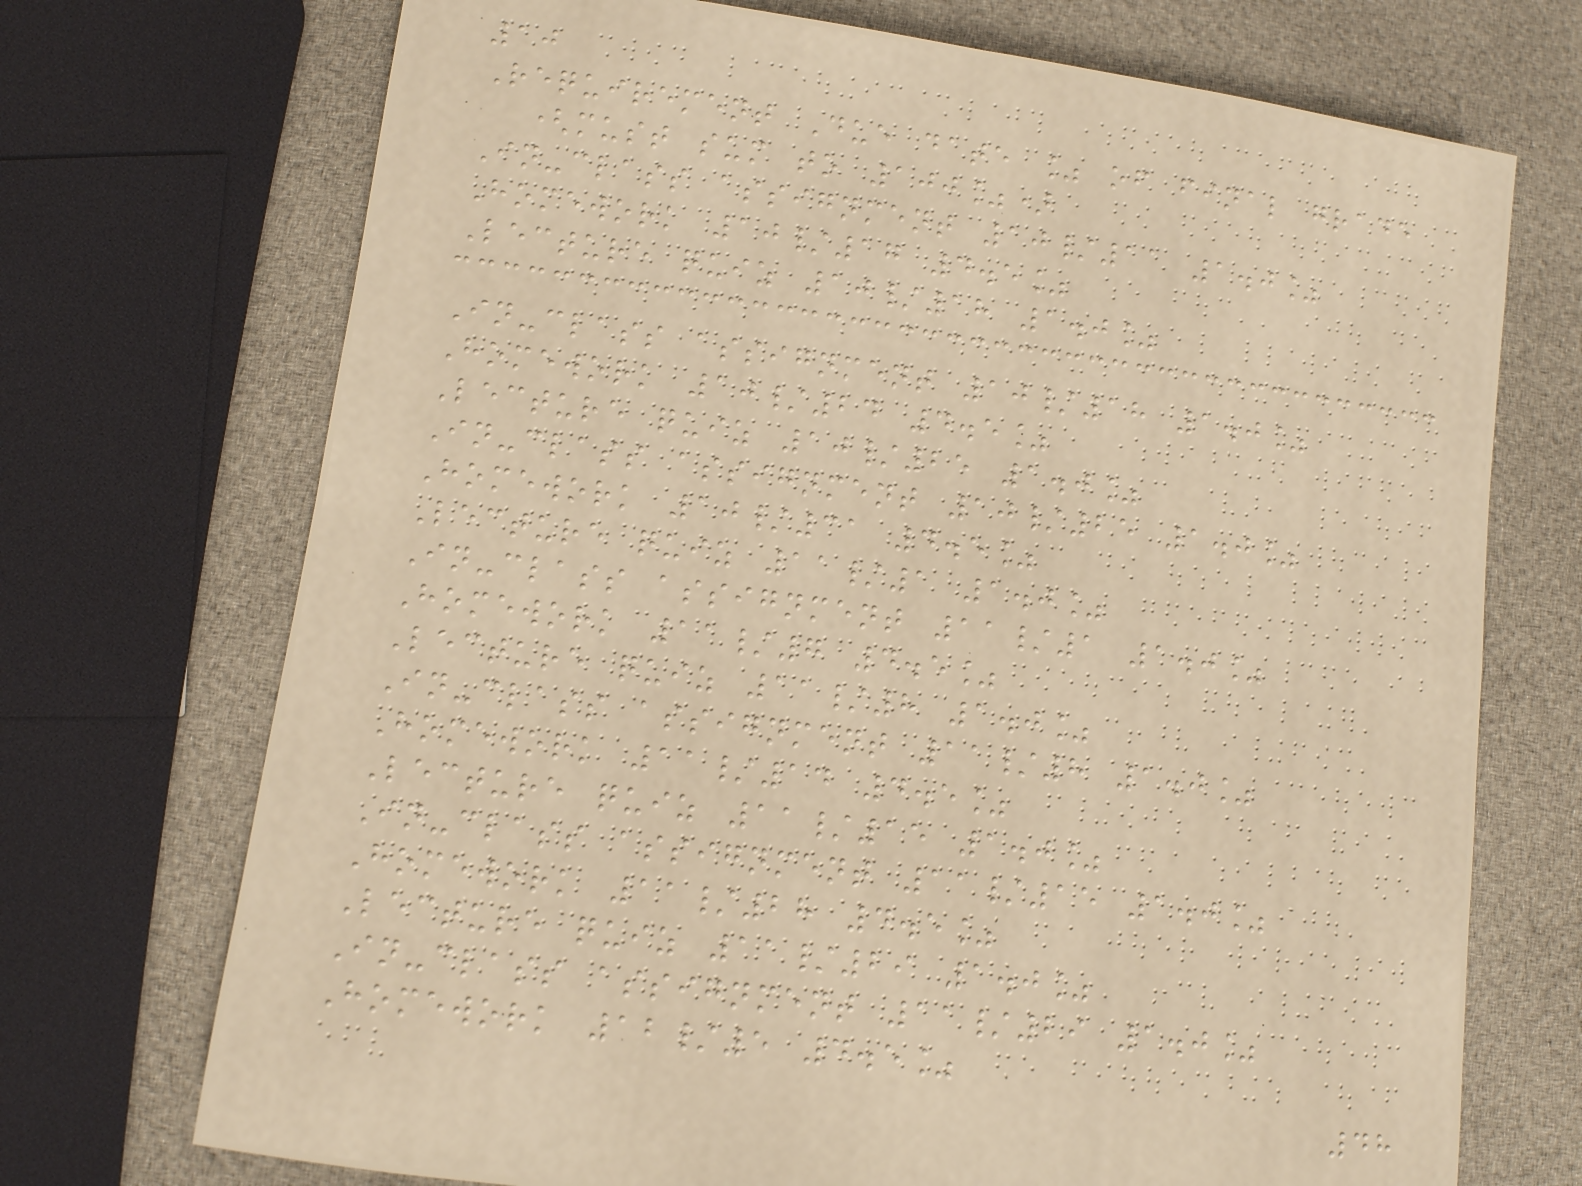10
Requirement Due date % of final grade
(must sum to 100%)
In-class assignment 10/11 1.0%
Homework 10/17 4.5%
Lecture quiz 10/18 1.0%
In-class assignment 10/18 1.0%
Homework 10/24 4.5%
Lecture quiz 10/25 1.0%
In-class assignment 10/25 1.0%
Homework 10/31 4.5%
Lecture quiz 11/1 1.0%
In-class assignment 11/1 1.0%
Homework 11/7 4.5%
Lecture quiz 11/8 1.0%
In-class assignment 11/8 1.0%
Homework 11/14 4.5%
Lecture quiz 11/15 1.0%
In-class assignment 11/15 1.0%
Homework 11/28 4.5%
Lecture quiz 11/29 1.0%
In-class assignment 11/29 1.0%
Homework 12/5 4.5%
48
